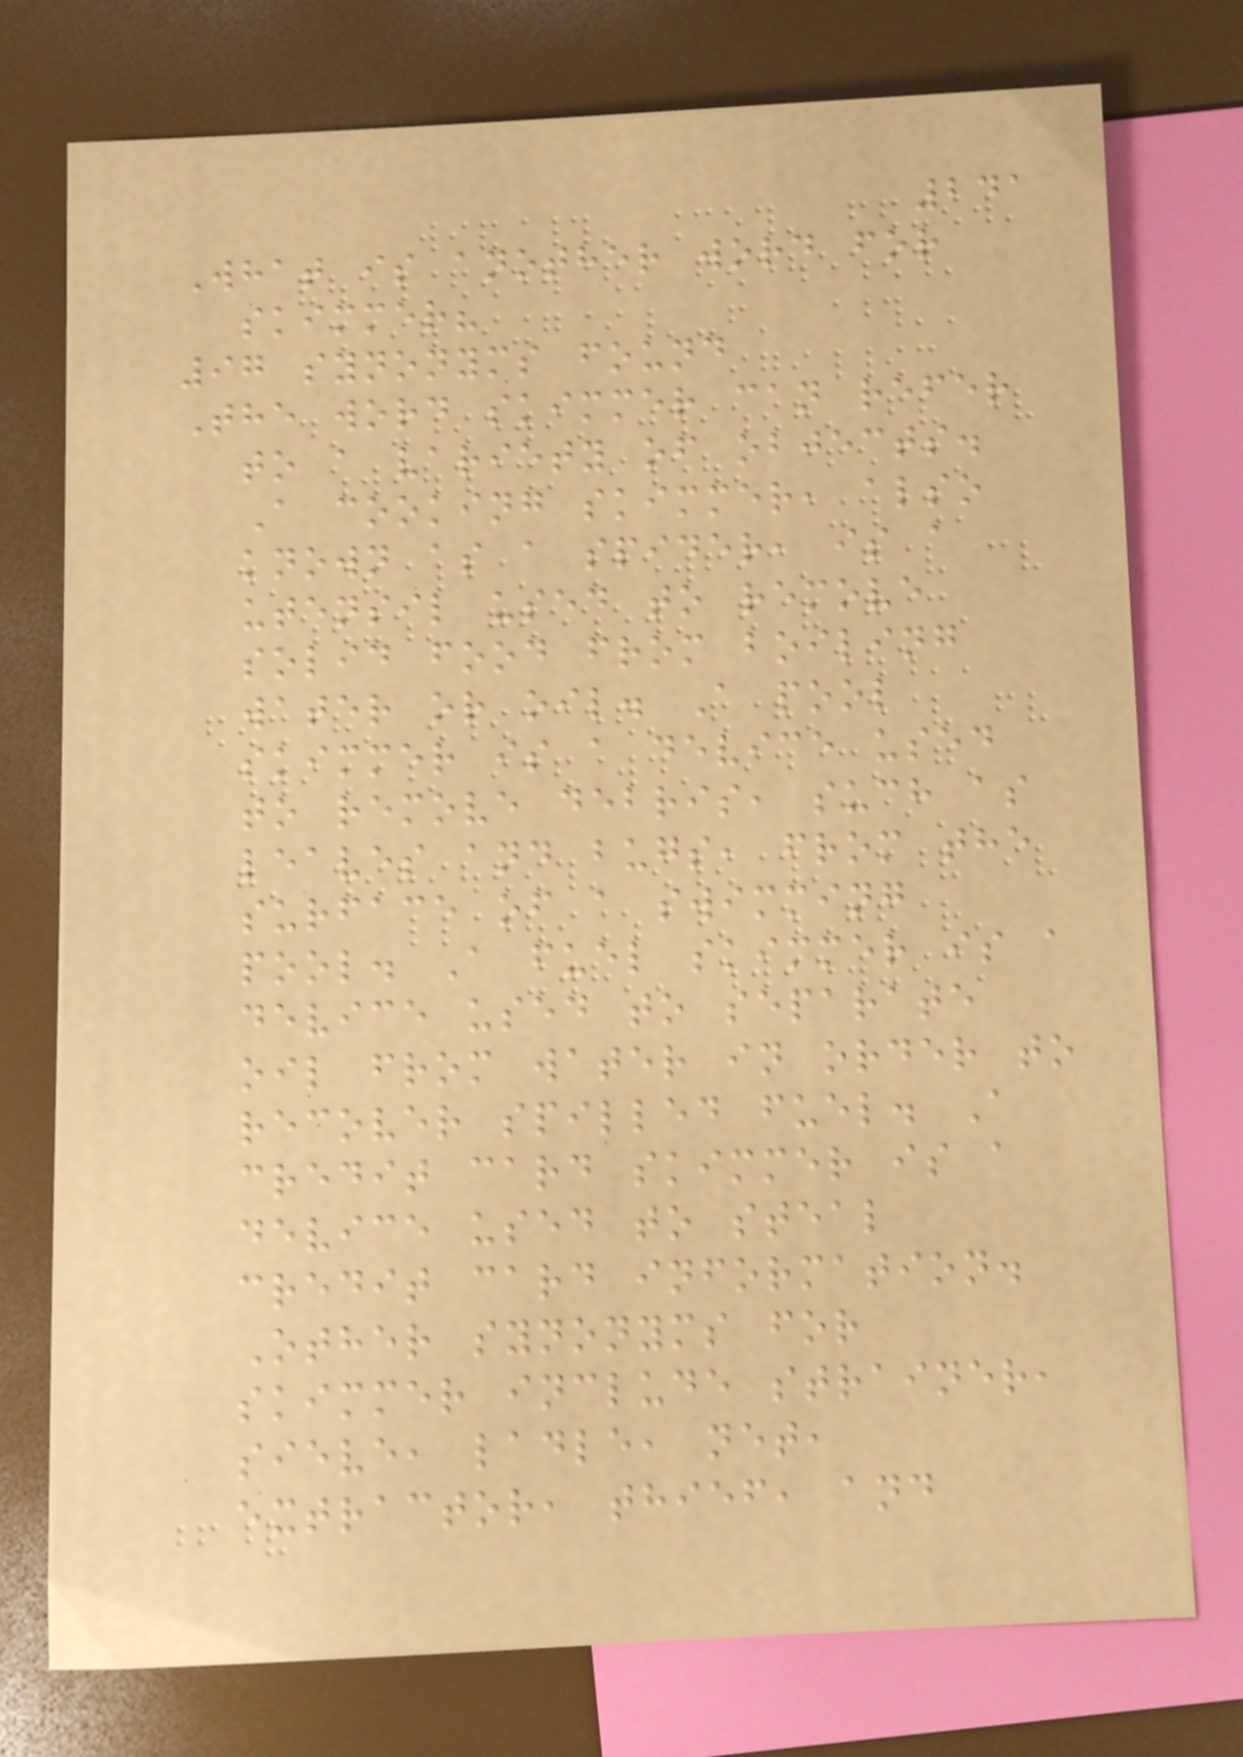241
What is another word for
skimmer?
97 synonyms found
The word skimmer can refer
to a variety of objects.
A cooking skimmer, also
known as a spider, is a
utensil used to remove
solid food from boiling
water or oil. A pool
skimmer is a device used
to remove debris, such as
leaves and bugs, from the
surface of a swimming
pool. A fuel skimmer is a
device used to separate
oil from water in order to
recover spilled fuel. A
credit card skimmer is a
device used to steal
credit card information.
Other synonyms for
skimmer include strainer,
sieve, ladle, net,
extractor, thief, and
